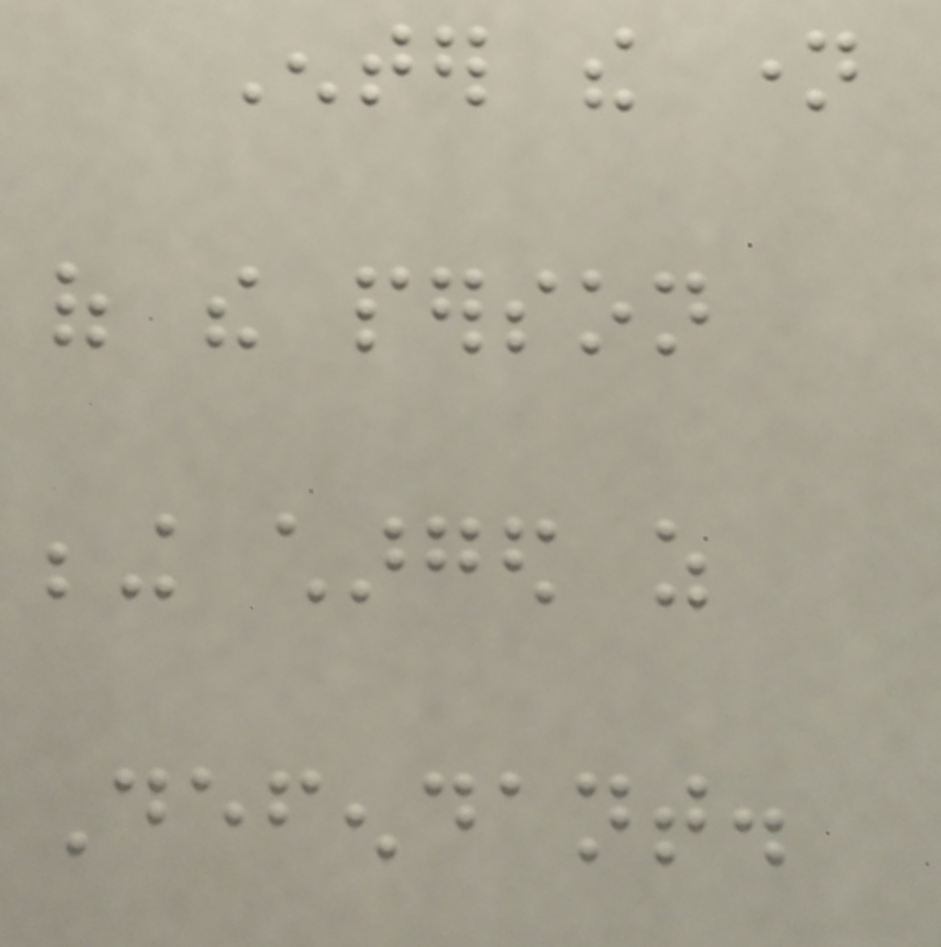Enter the name
of the person
being charged as
Defendant.
